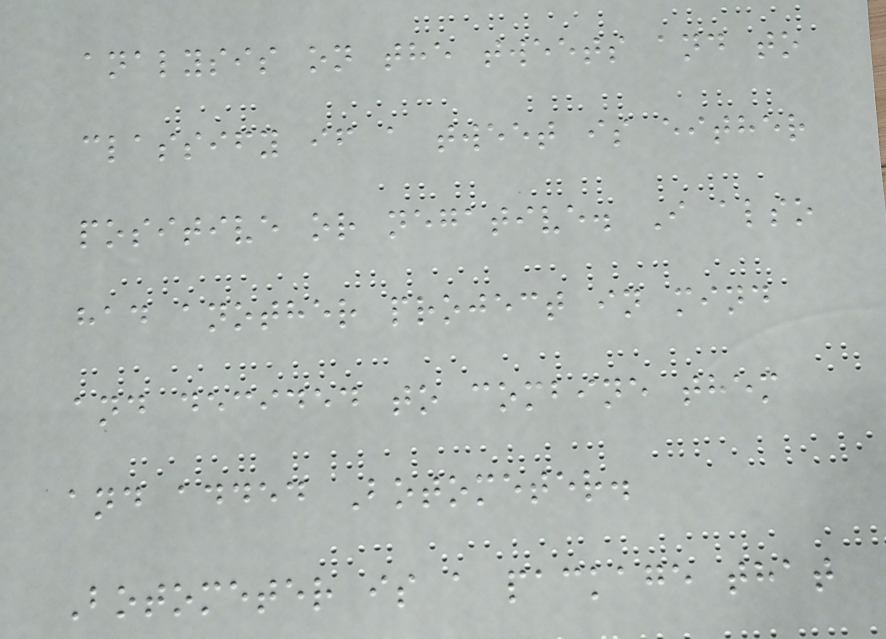analysis on the tweets and to
classify if a tweet is either
positive or negative. I also
had another project in mind
and decided to combine them
and added Botometer.
Botometer is a package that
